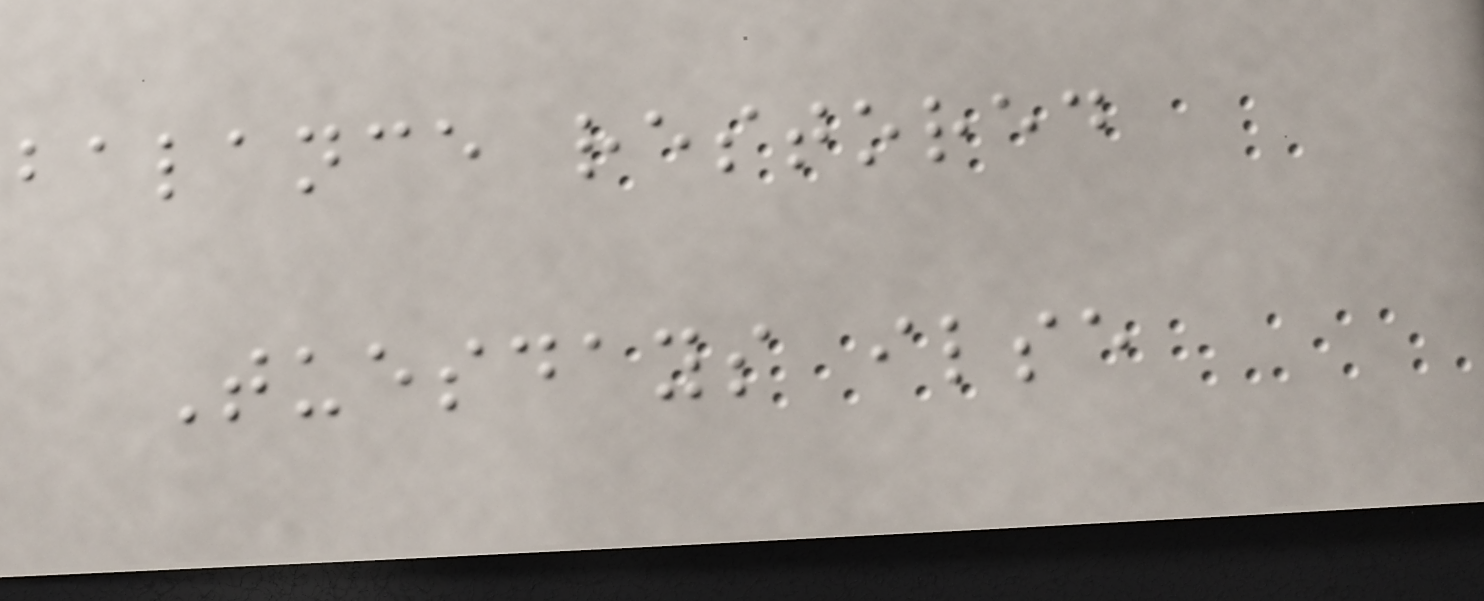balance restored
Tuesdays ilse
